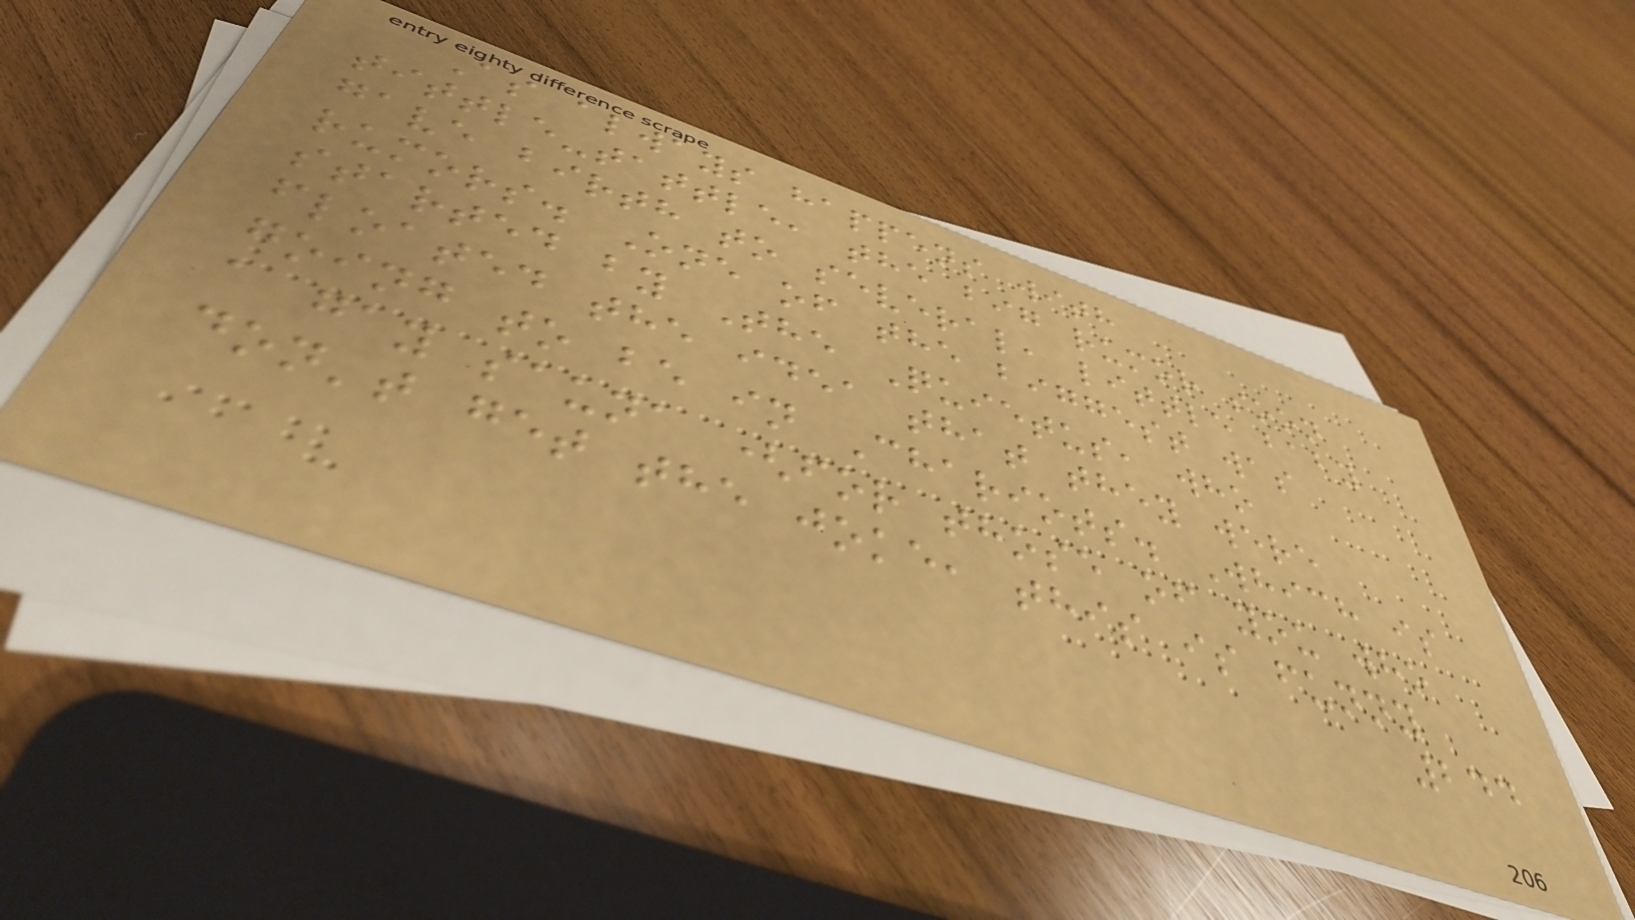As always happens with
tittle-tattle, the big rumor soon
gave birth to several, little baby
rumors. One of the biggest was
started by The Quietus, who
floated the idea that they were
going to be in Chariots. Which is
a gay sauna (for those of you who
don't get the joke, this is funny
244
